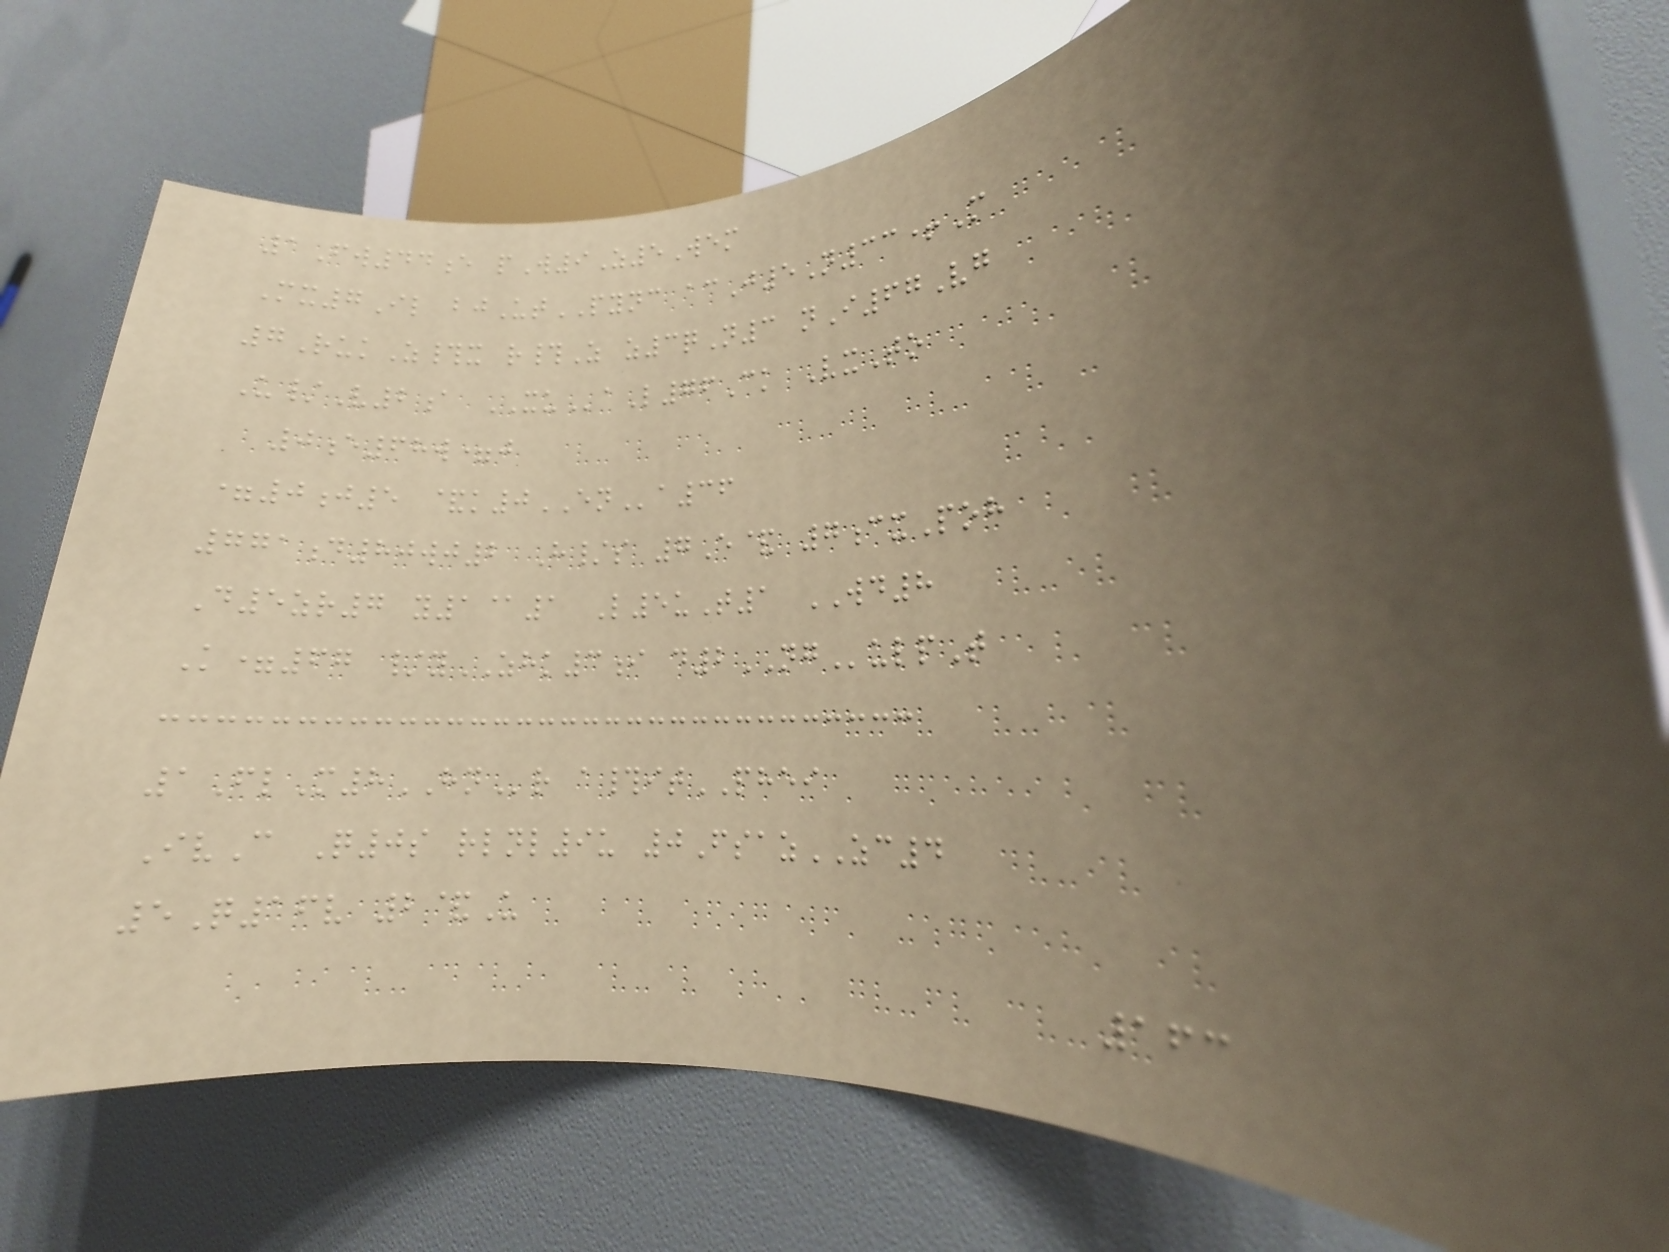1Fw44e pW9Z5Wem
Mx7Il bjUtPYNC acJ5N33+M
7RukZ#x r#Z z3qN3 nI67Vg
U/V2a XUaL76Ck VxTo
0e68w=j
=0j5 &k0ENa36
771d80wj2 H/s 7E& 7cxPoh
D5zr7 y1@1 L5uT1 WD8
K=67 /yZHK3i d2NGulpT
1FlM8HNr a#itPHEI
IvC Q0s rlnl9u 0FsazZC4
5Q16v 2&U
163
